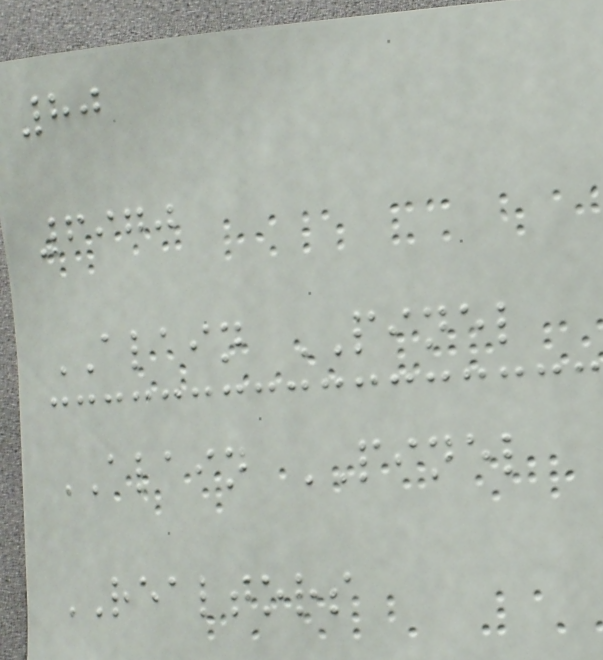80
6970
ALAIN PINEL
ALAIN PINEL
REALTORS
